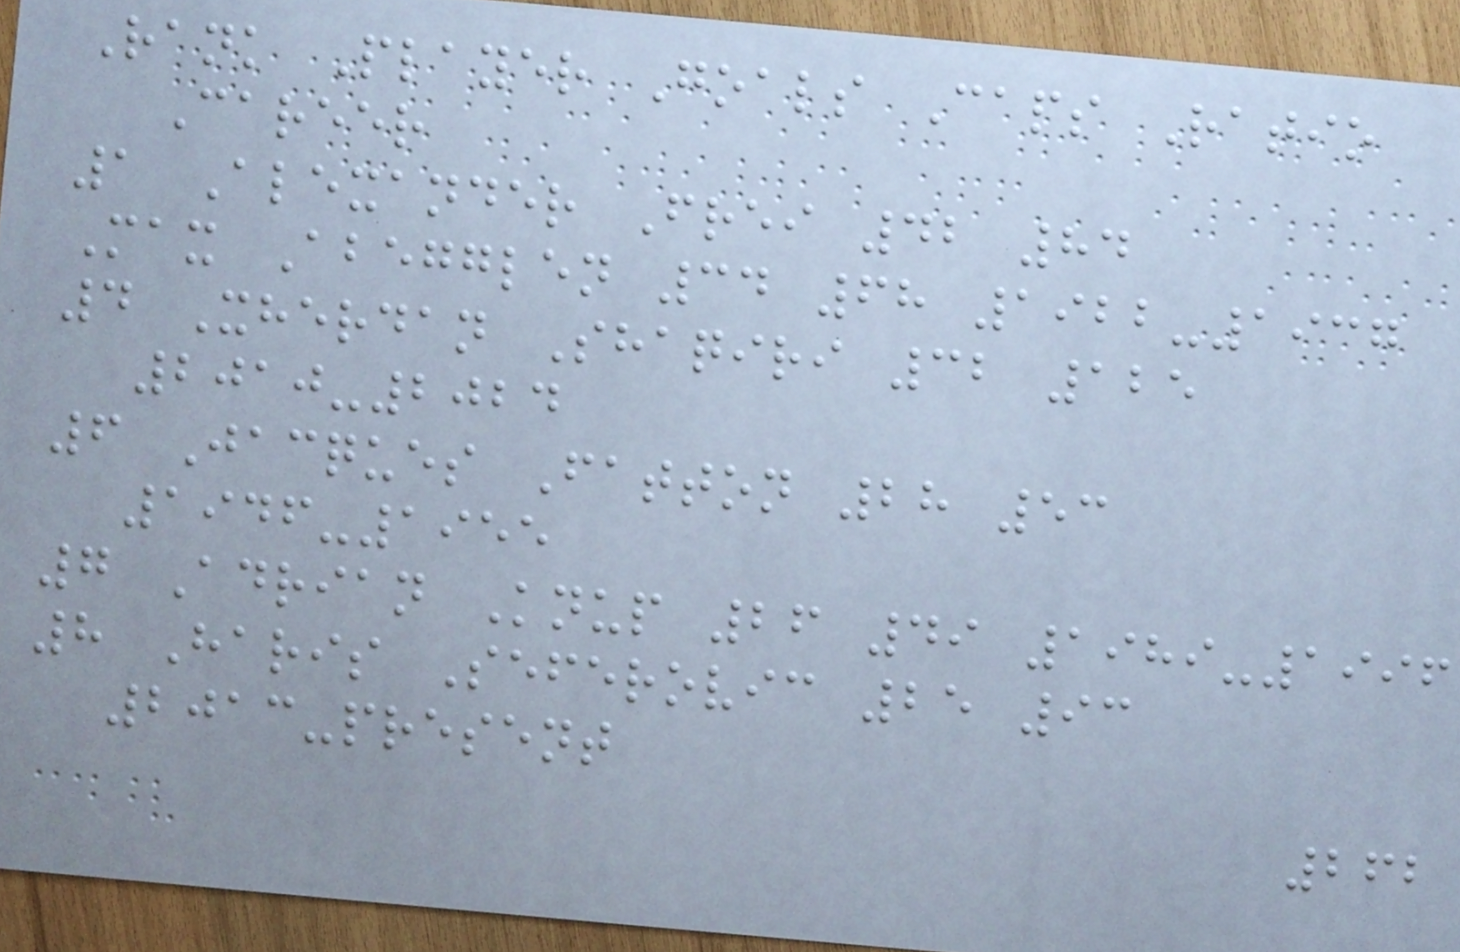Rank Player Goals Caps Ratio
Career
1 Alexander Frei 42 84
Max Abegglen 34 68 1922-1937
4 Xherdan Shaqiri 32 125
2010-2024
6 Jacques Fatton 28 53
1946-1955
7 Adrian Knup 26 49 1989-1996
8 Haris Seferovic 25 93
2013-present
262
